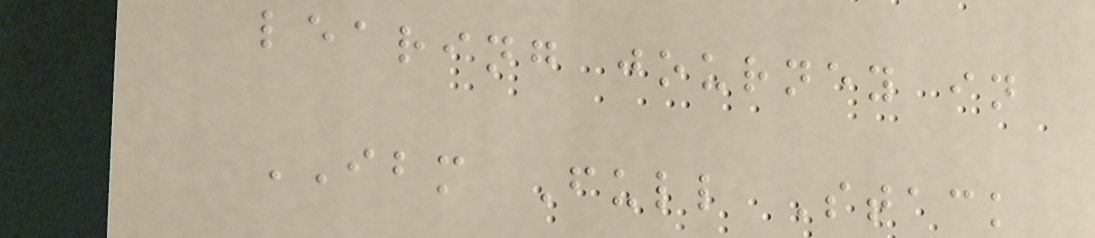learing journey in
IBM Full Stack
